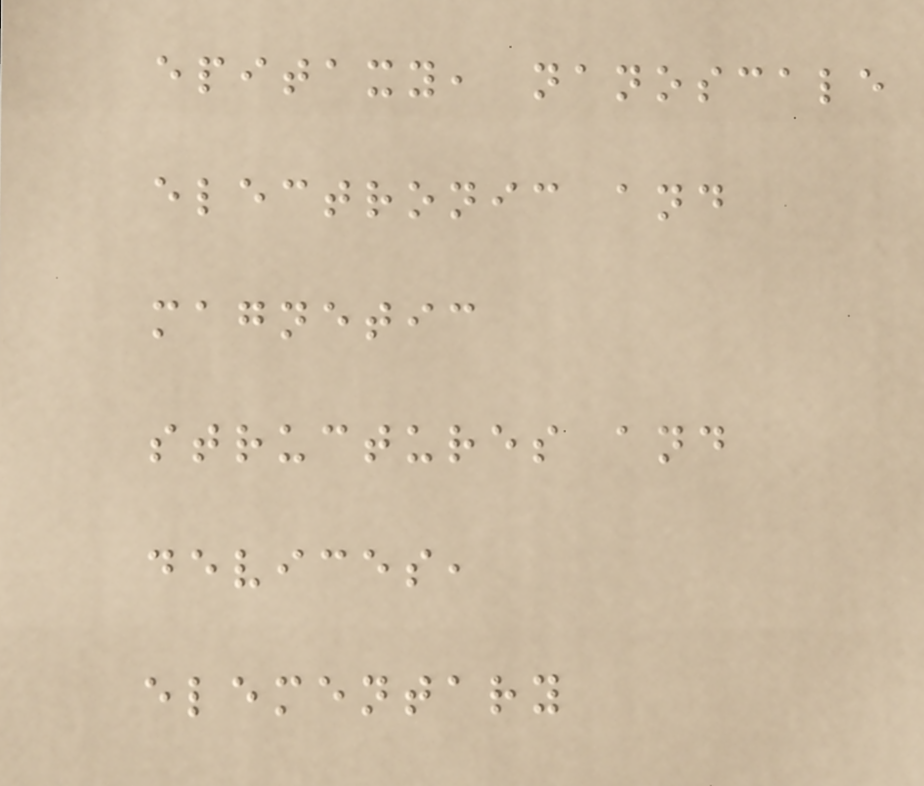epitaxy, nanoscale
electronic and
magnetic
structures and
devices,
elementary
